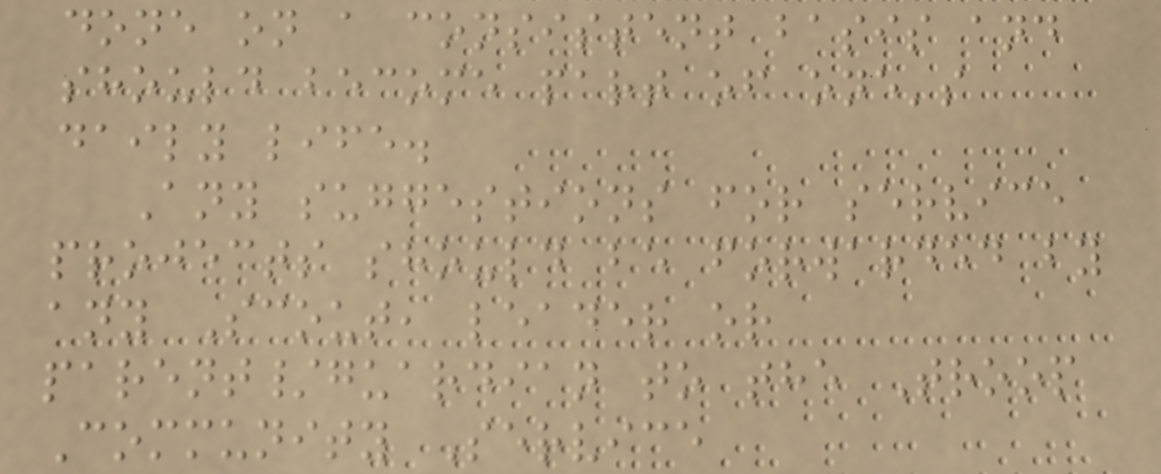done on a consistent basis and
should become part of one's
daily life.
Any suggestions for service
projects should be forwarded by
any Scout, leader or
parent/guardian to the Troop
Community Service
